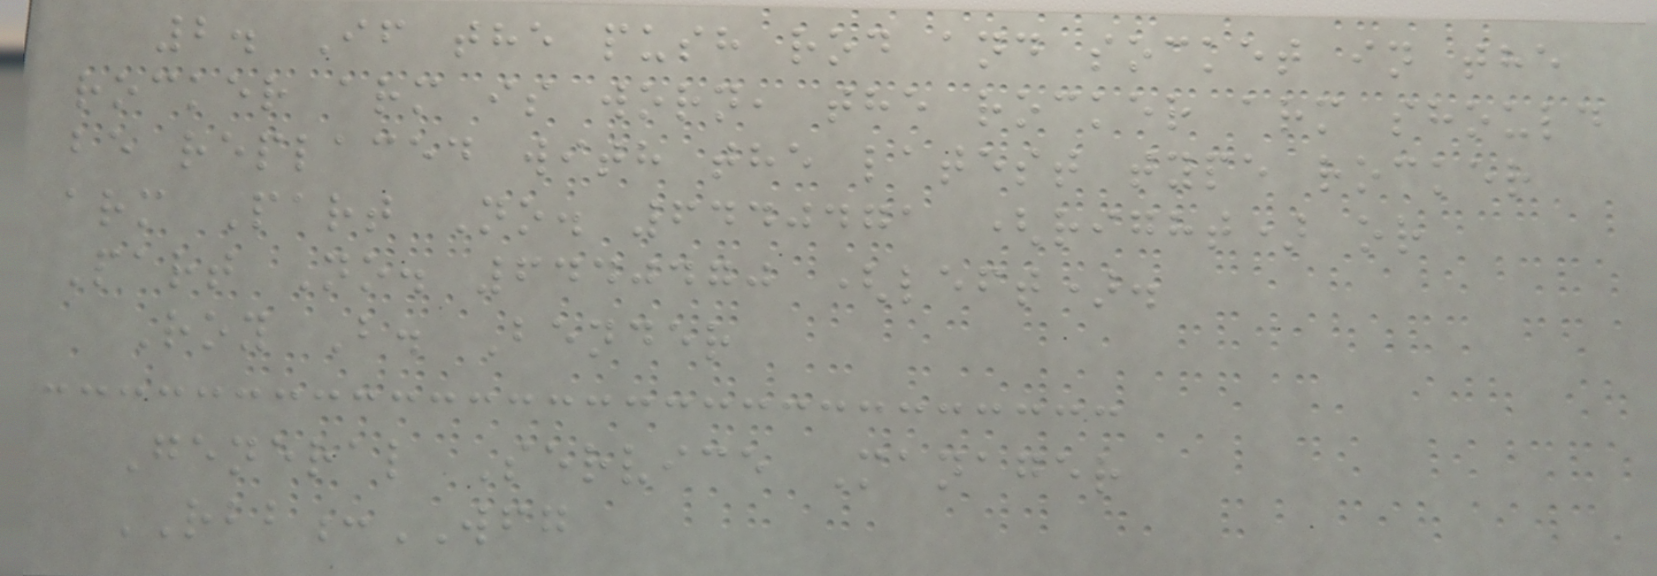2. If the push rod and socket in the
rocker arm is worn, the rocker arm should
be replaced with the latest type rocker
arm Part No. 6440471 (right) or
Part No. 6440470 (left).
Roy B. Bender
General Service Manager
RBB:WFG
